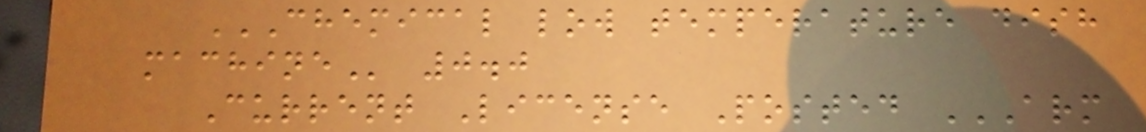CHEMICAL LOW TEMPERATURE DISH
MACHINE 0.0
Current License Posted ARM
